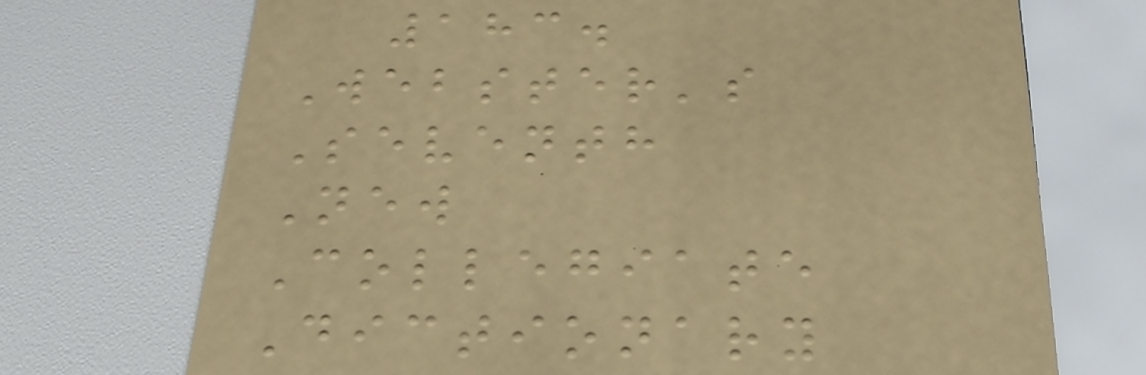183.
Webster's
Seventh
New
Collegiate
Dictionary
